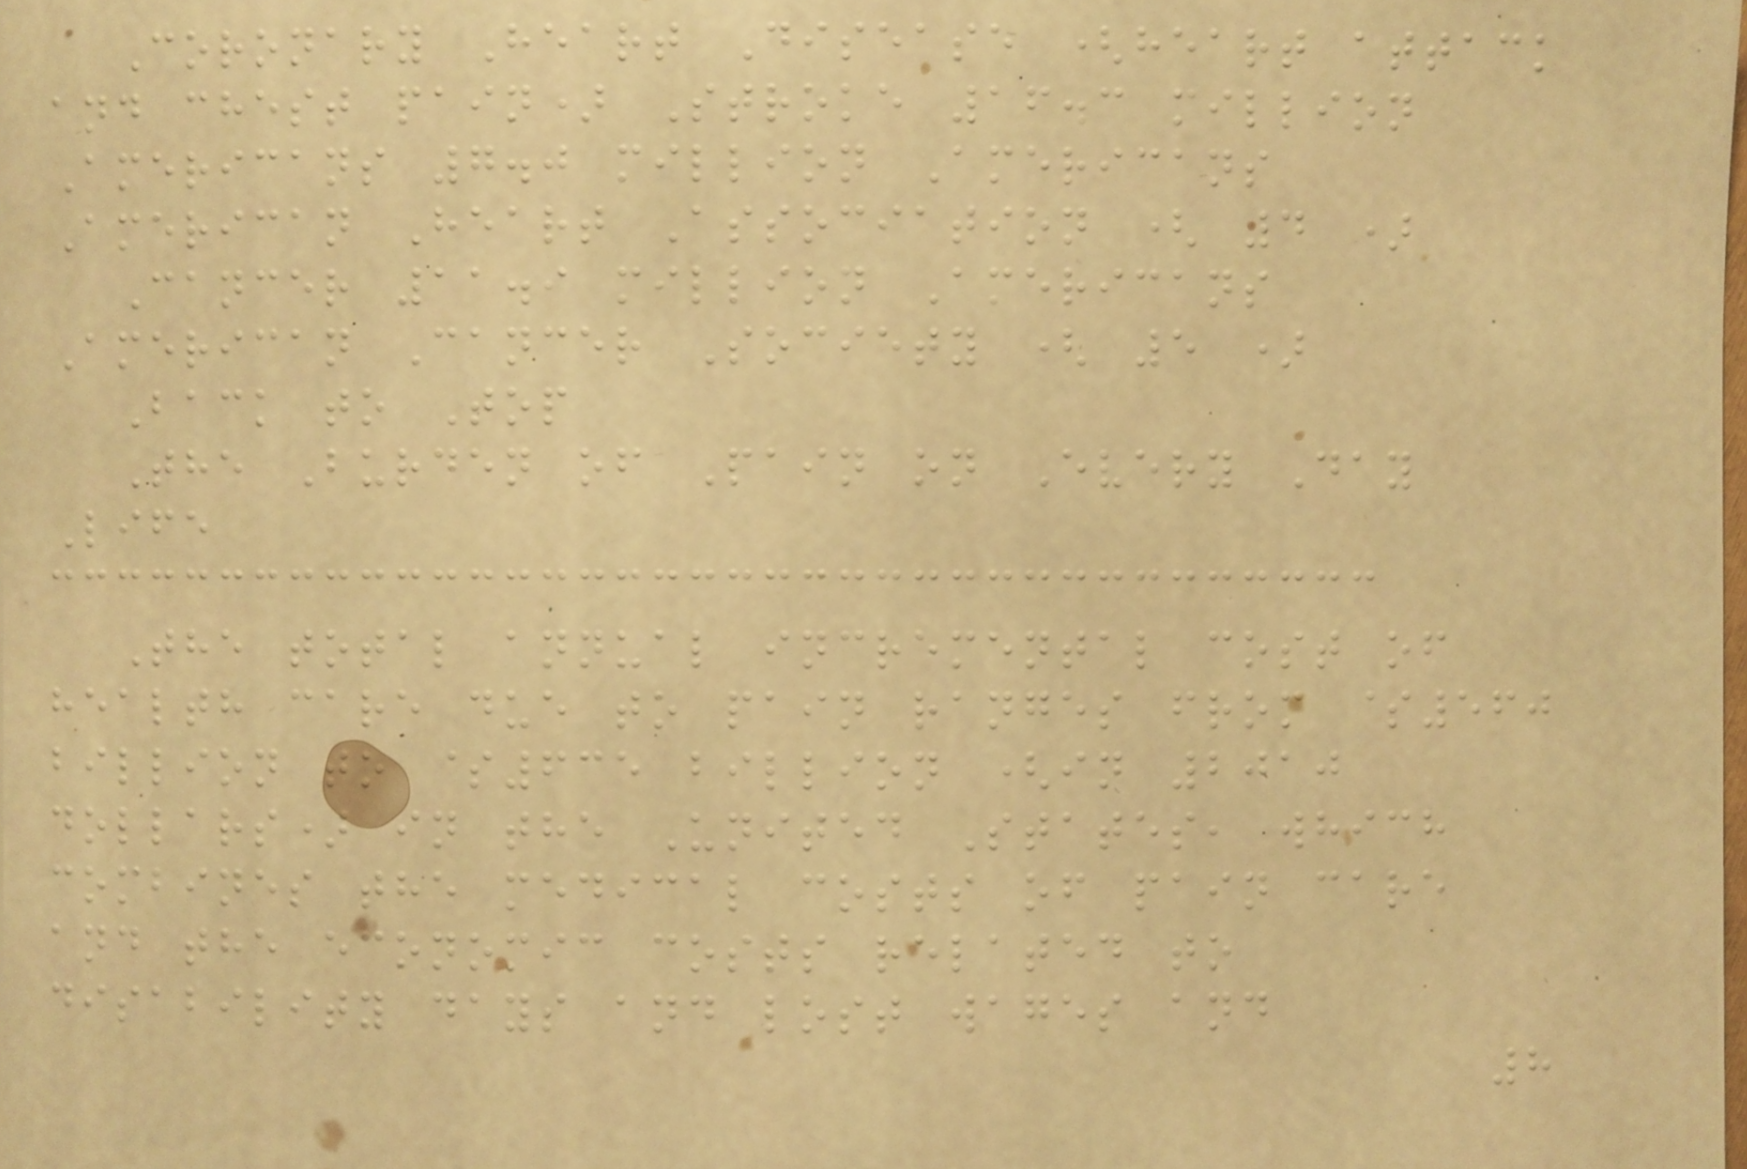Coronary Heart Disease (heart attack
and chest pain) Stroke 16.3 million
Americans 7.0 million Americans
American Heart Association ( 4 )
Cancer 11.9 million Americans
American Cancer Society ( 5 )
Back to Top
The Burden of Pain on Every Day
Life
The total annual incremental cost of
health care due to pain ranges from $560
billion to $635 billion (in 2010
dollars) in the United States, which
combines the medical costs of pain care
and the economic costs related to
disability days and lost wages and
8
